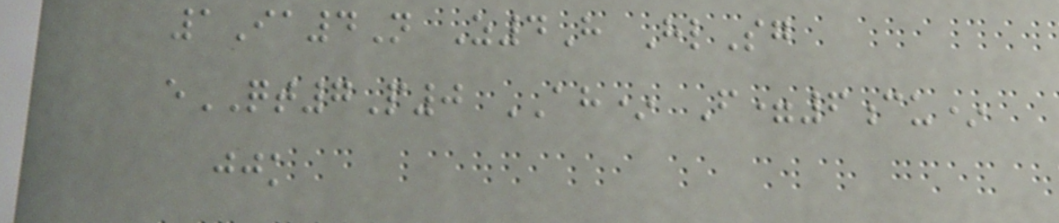1Ia4N Z4H HlSg
eQT7P0 AH* F=6cu*
jjk
